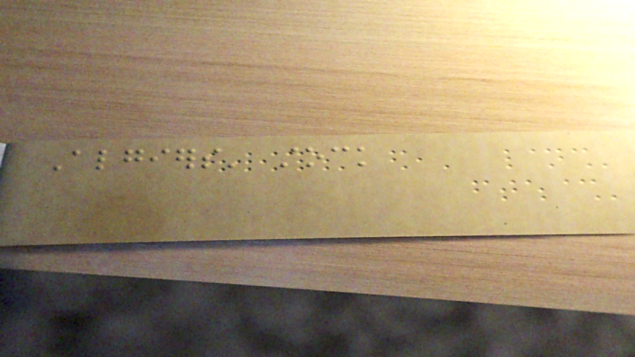Algiers' stock
